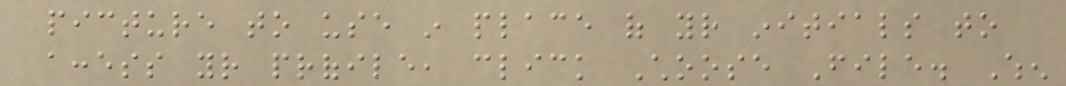picture to use in place of your initials to
access your profile, click Choose File. When
